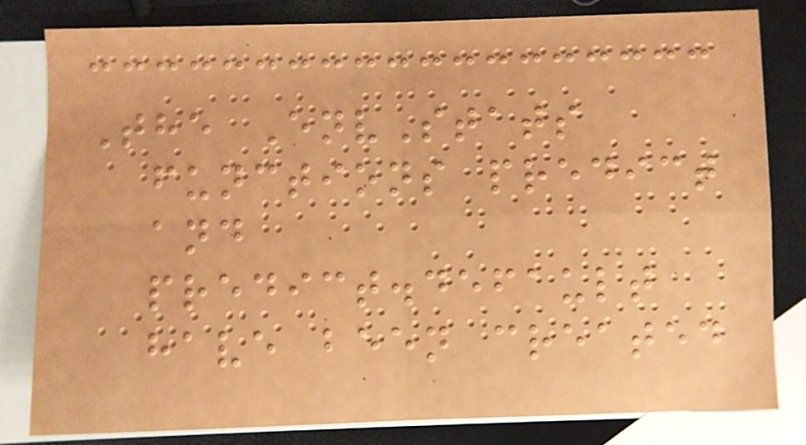The EnvStats
functions predict
and
predict.default
have been created
